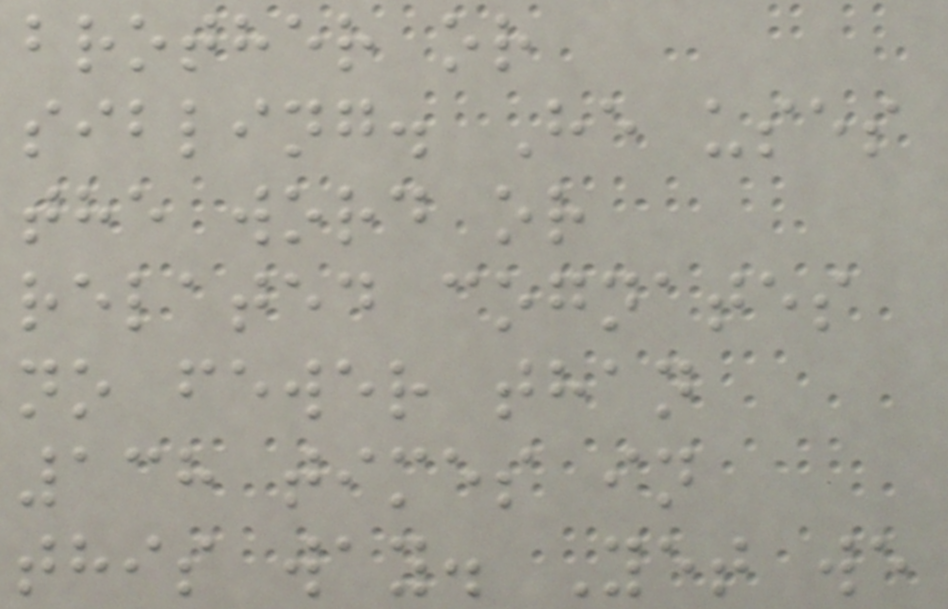brother or
sibling. He uses
the word or
related cognates
no fewer than
138 times in
this way. Yet we
